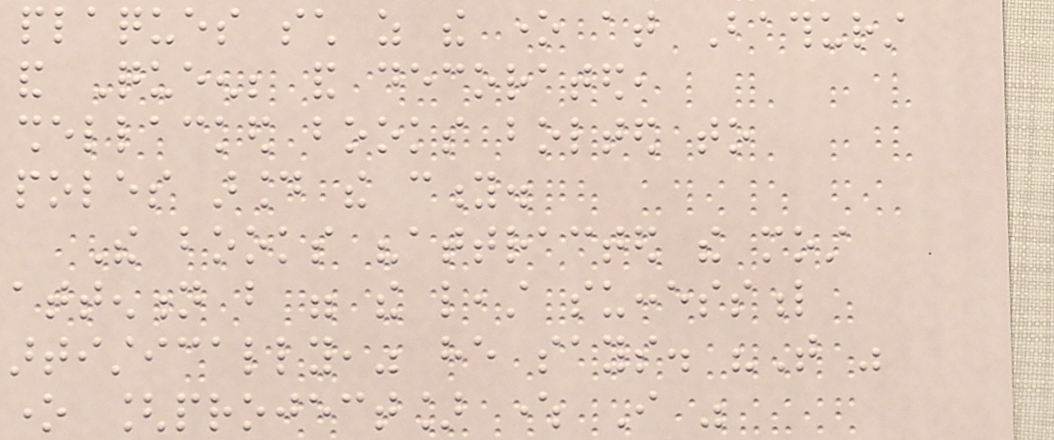plaques such as the one at Bathurst
and Queen; and decorated,
shellacked books bolted to
poles around the city.
The books "attracted the most
attention but were the least successful
artistically," he says. "That was
one [project] where I was
